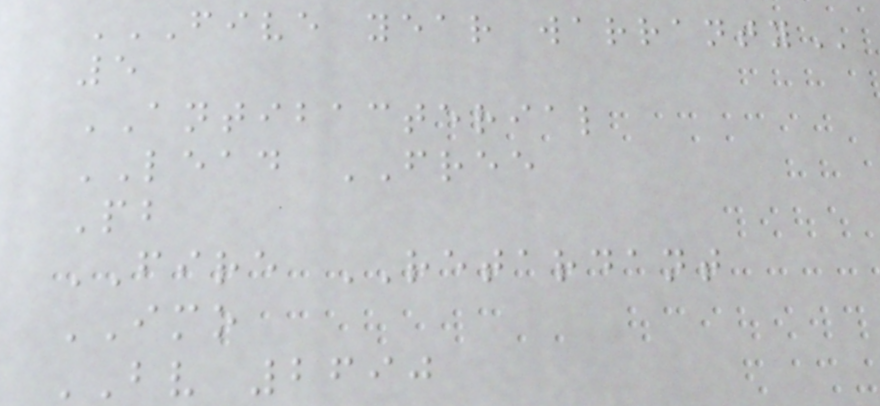FIVE YEAR WARRANTY
5
ANTIBACTERIAL
LEAD FREE
Pb
FIRE RETARDANT
IMO
BV 2690
